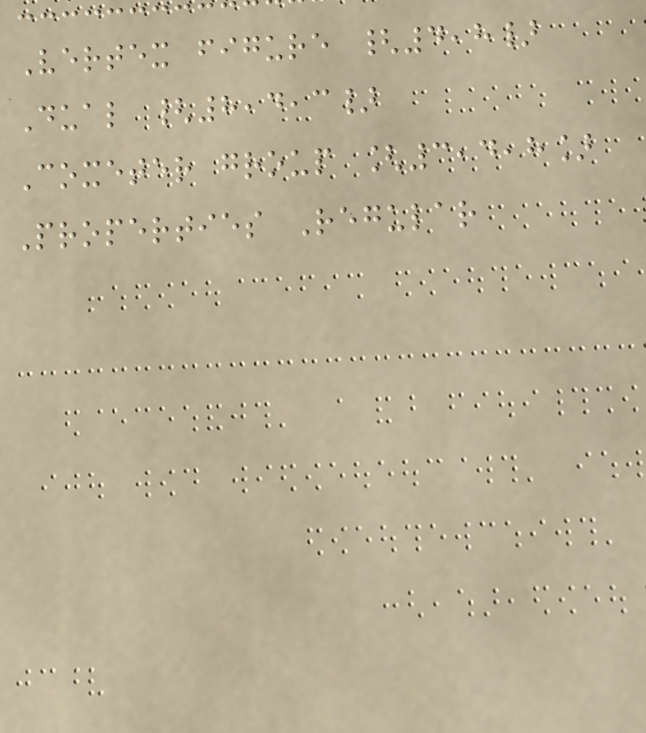Vertex figure {4,8}
Dual {8,4,3}
Coxeter group [3,4,8]
Properties Regular
